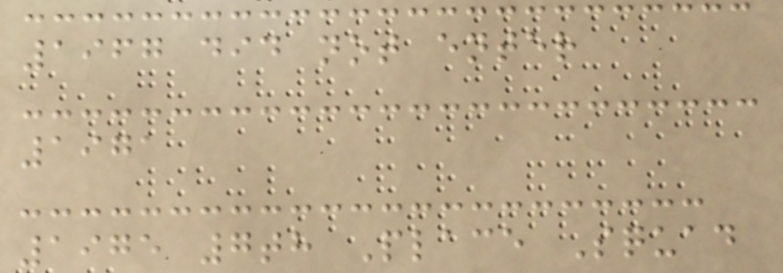1967 did not enter
1971
1975 7th Place Squad
